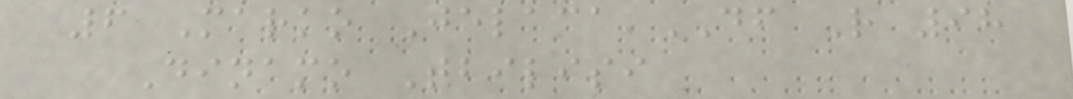6 Marko Jelaca DF R 98
Dinamo Tbilisi
